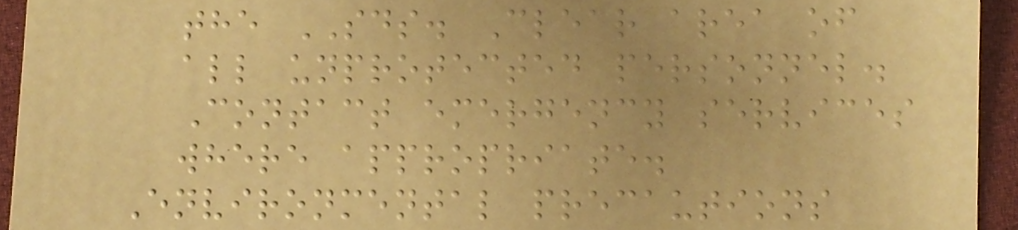the SDS. Clear area of
all unprotected personnel.
Contact emergency services
where appropriate.
Environmental precautions
